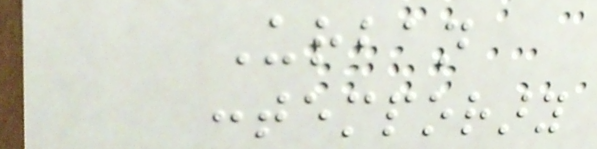Urban
contemporary
